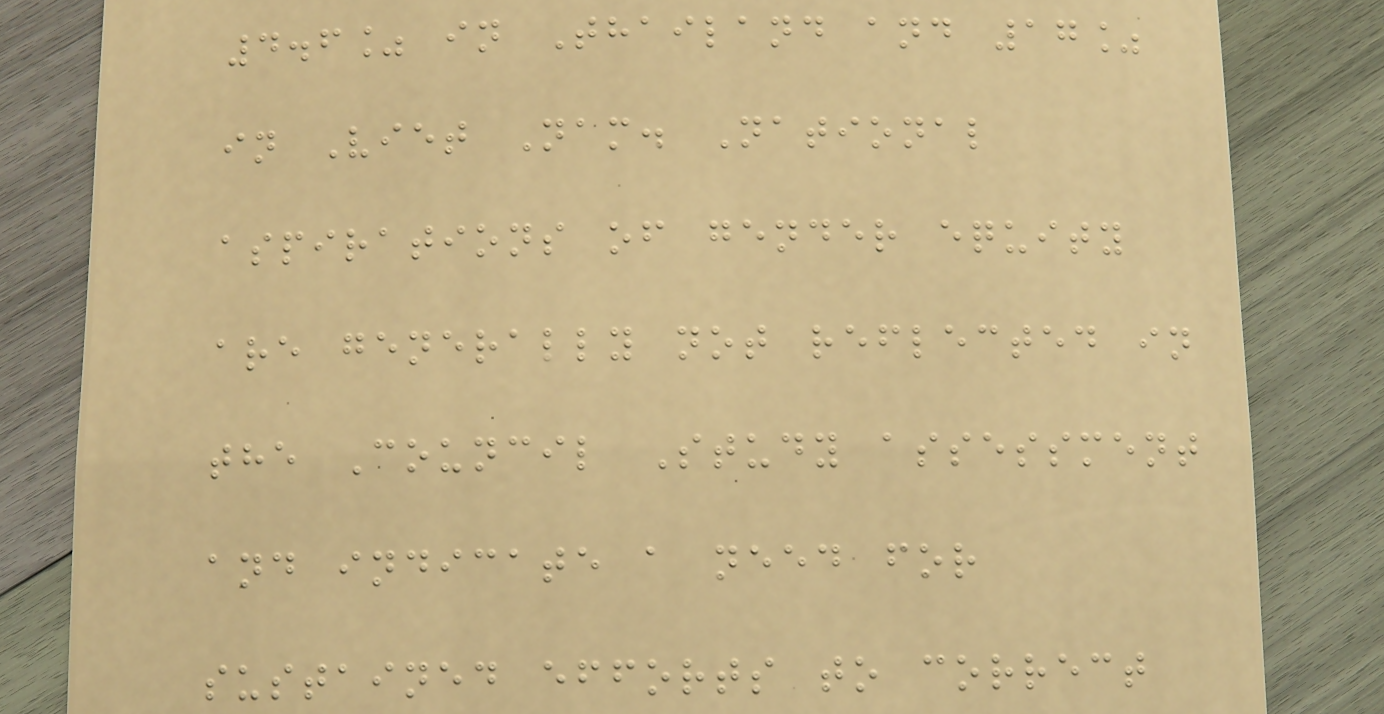4.6% in Thailand and 17%
in Viet Nam. National
aspirations of gender equity
are generally not reflected in
the Council Study assessment
and indicate a need for
sustained efforts to correct
